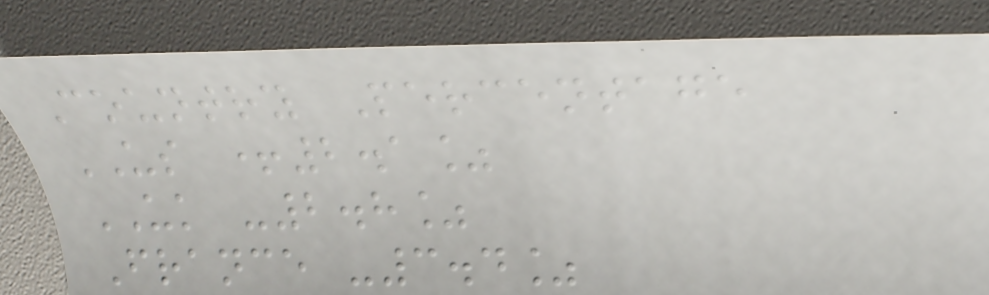Country Percentage
US +2.1%
UK -2.8%
France -3.4%
